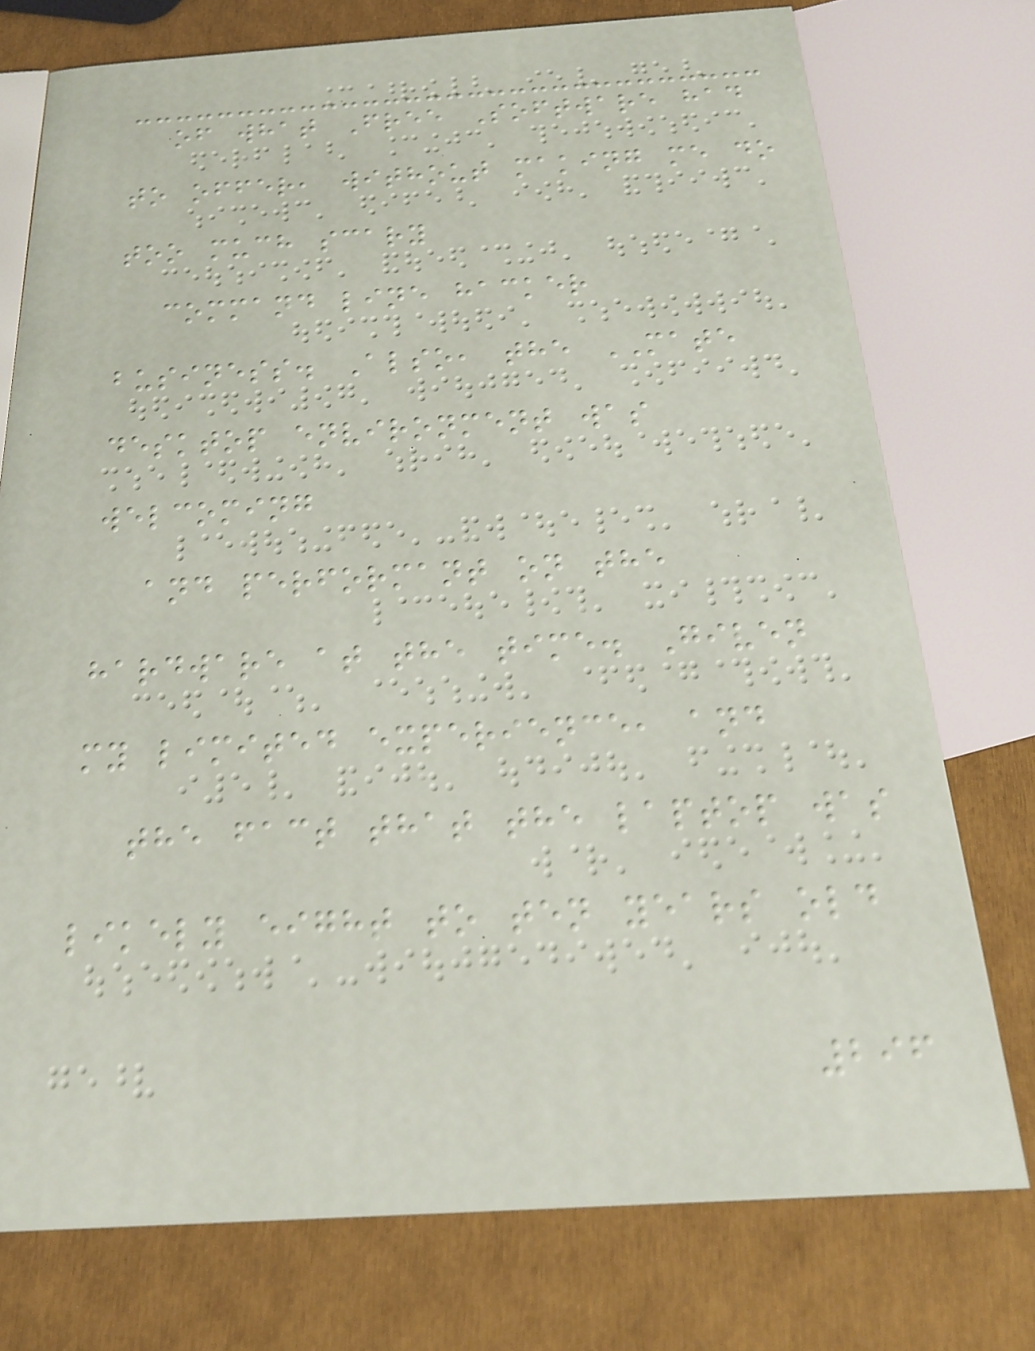of what Free Software had
to offer, without making me do
too much scary
command line hacker
business. Also, the MATE
desktop environment was
welcoming
and performant on the
hardware at the time. Given
my limited experience, and
the fact that the laptop was
likely eight to ten years old
296
